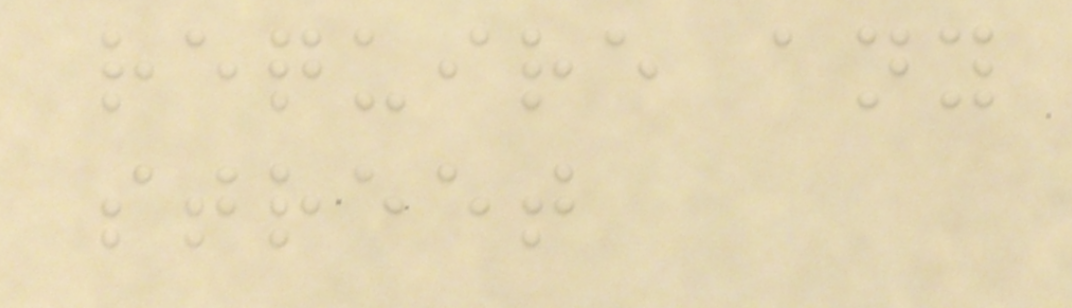require any
street
